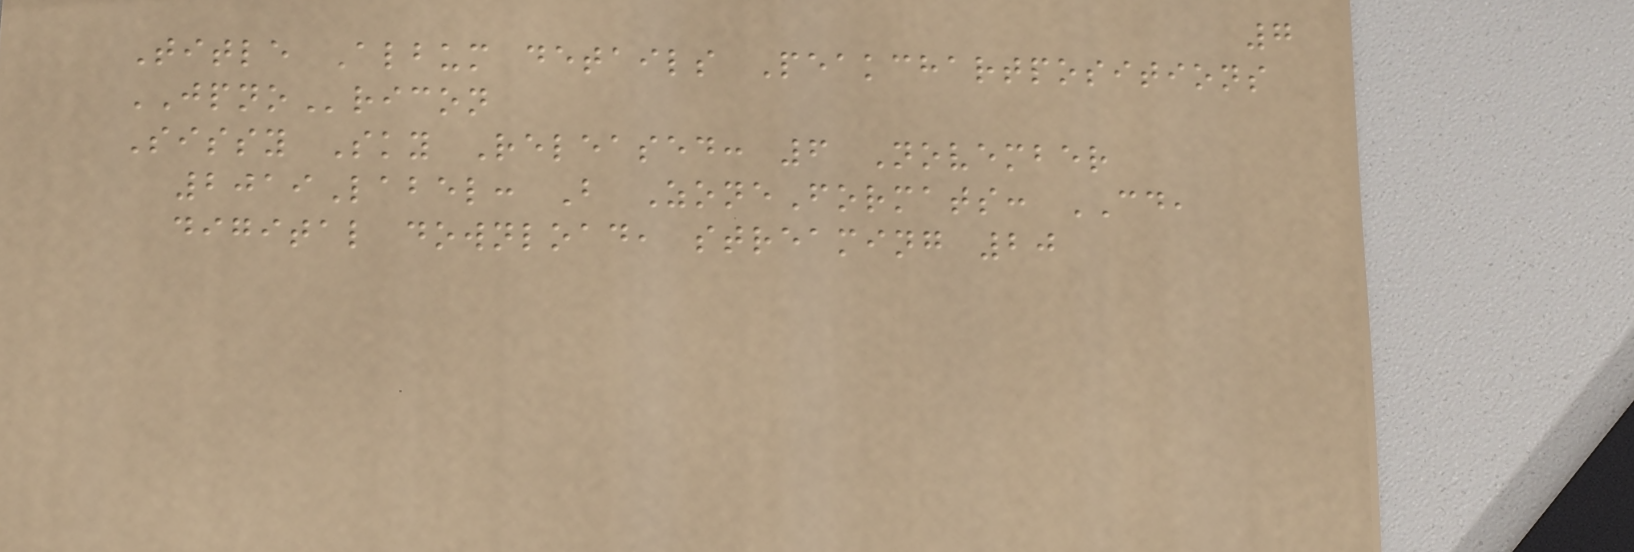7
Title Album details Peakchartpositions
JPNOricon
Sissy Sky Released: 6 November
2019Label: B ZoneFormats: CD,
digital download, streaming 20
